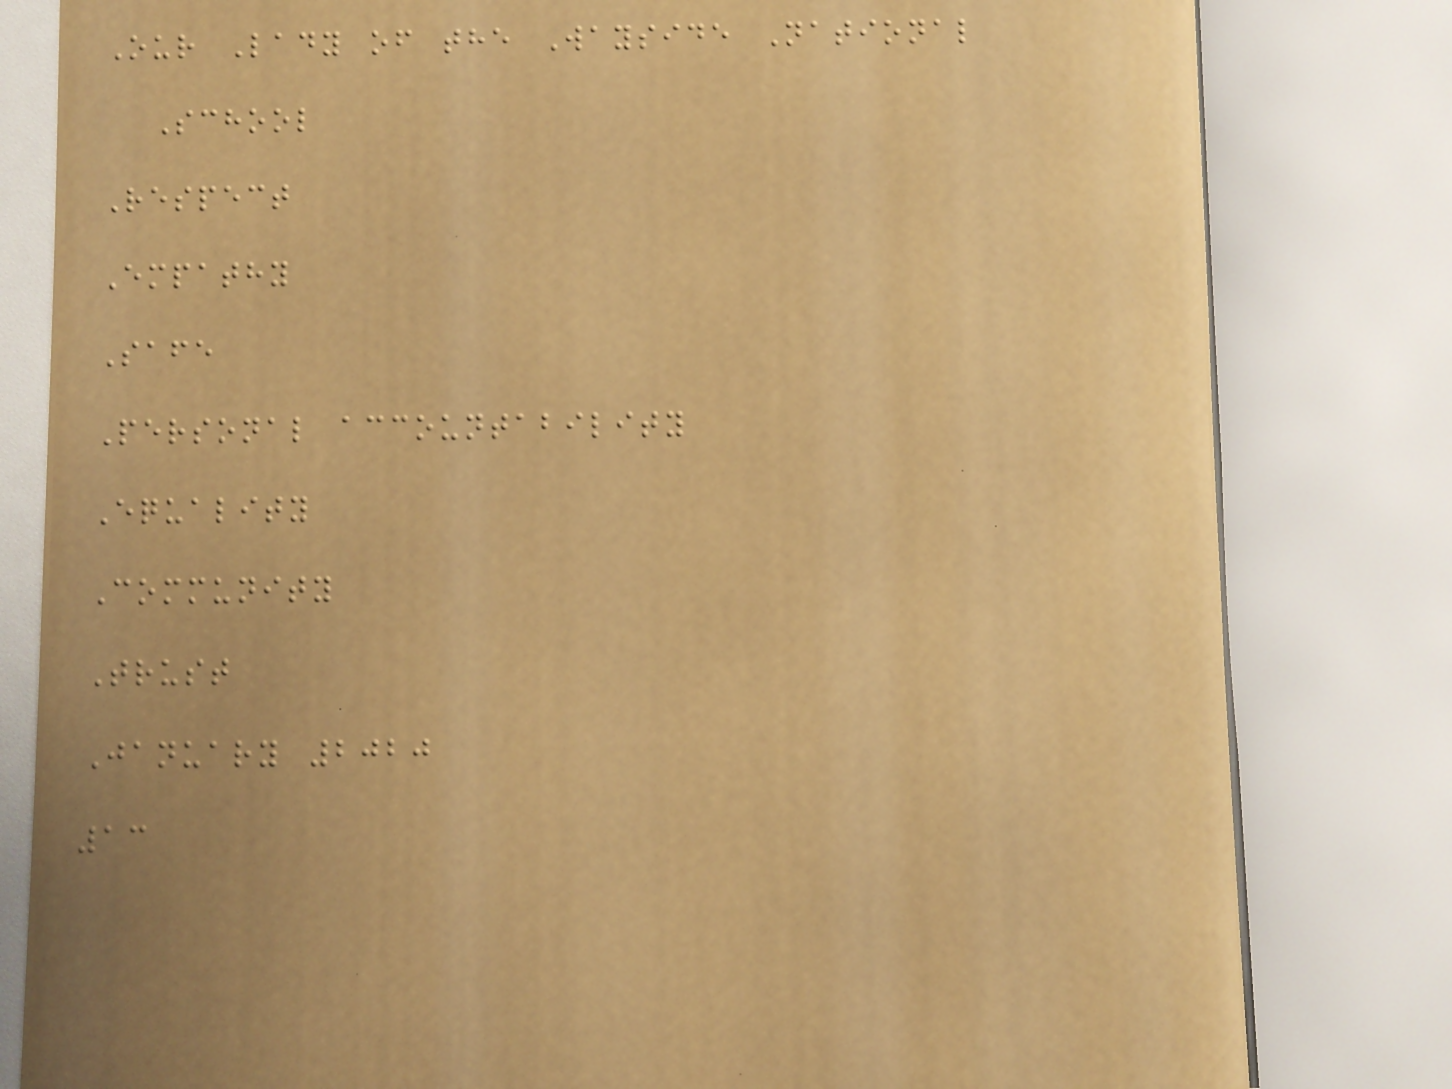Our Lady of the Wayside National
School
Respect
Empathy
Safe
Personal accountability
Equality
Community
Trust
January 2020
13
